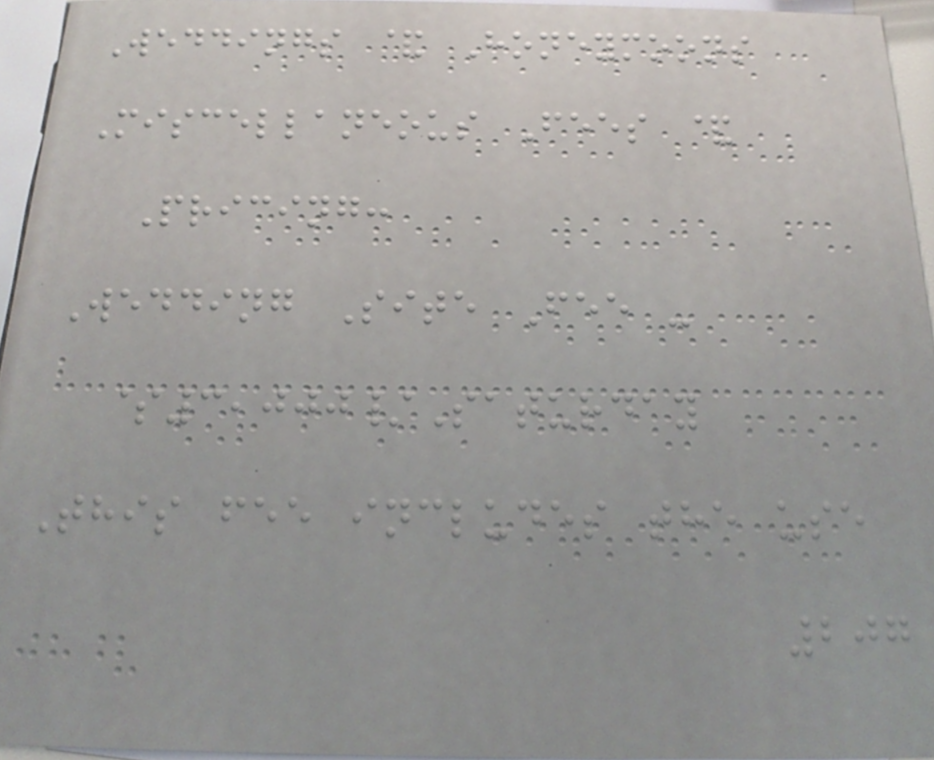Weddings & Honeymoons
Miscellaneous Fees &
Pricing:
Wedding Site Fee -
$3,000/Saturday
This fee includes the use
207
